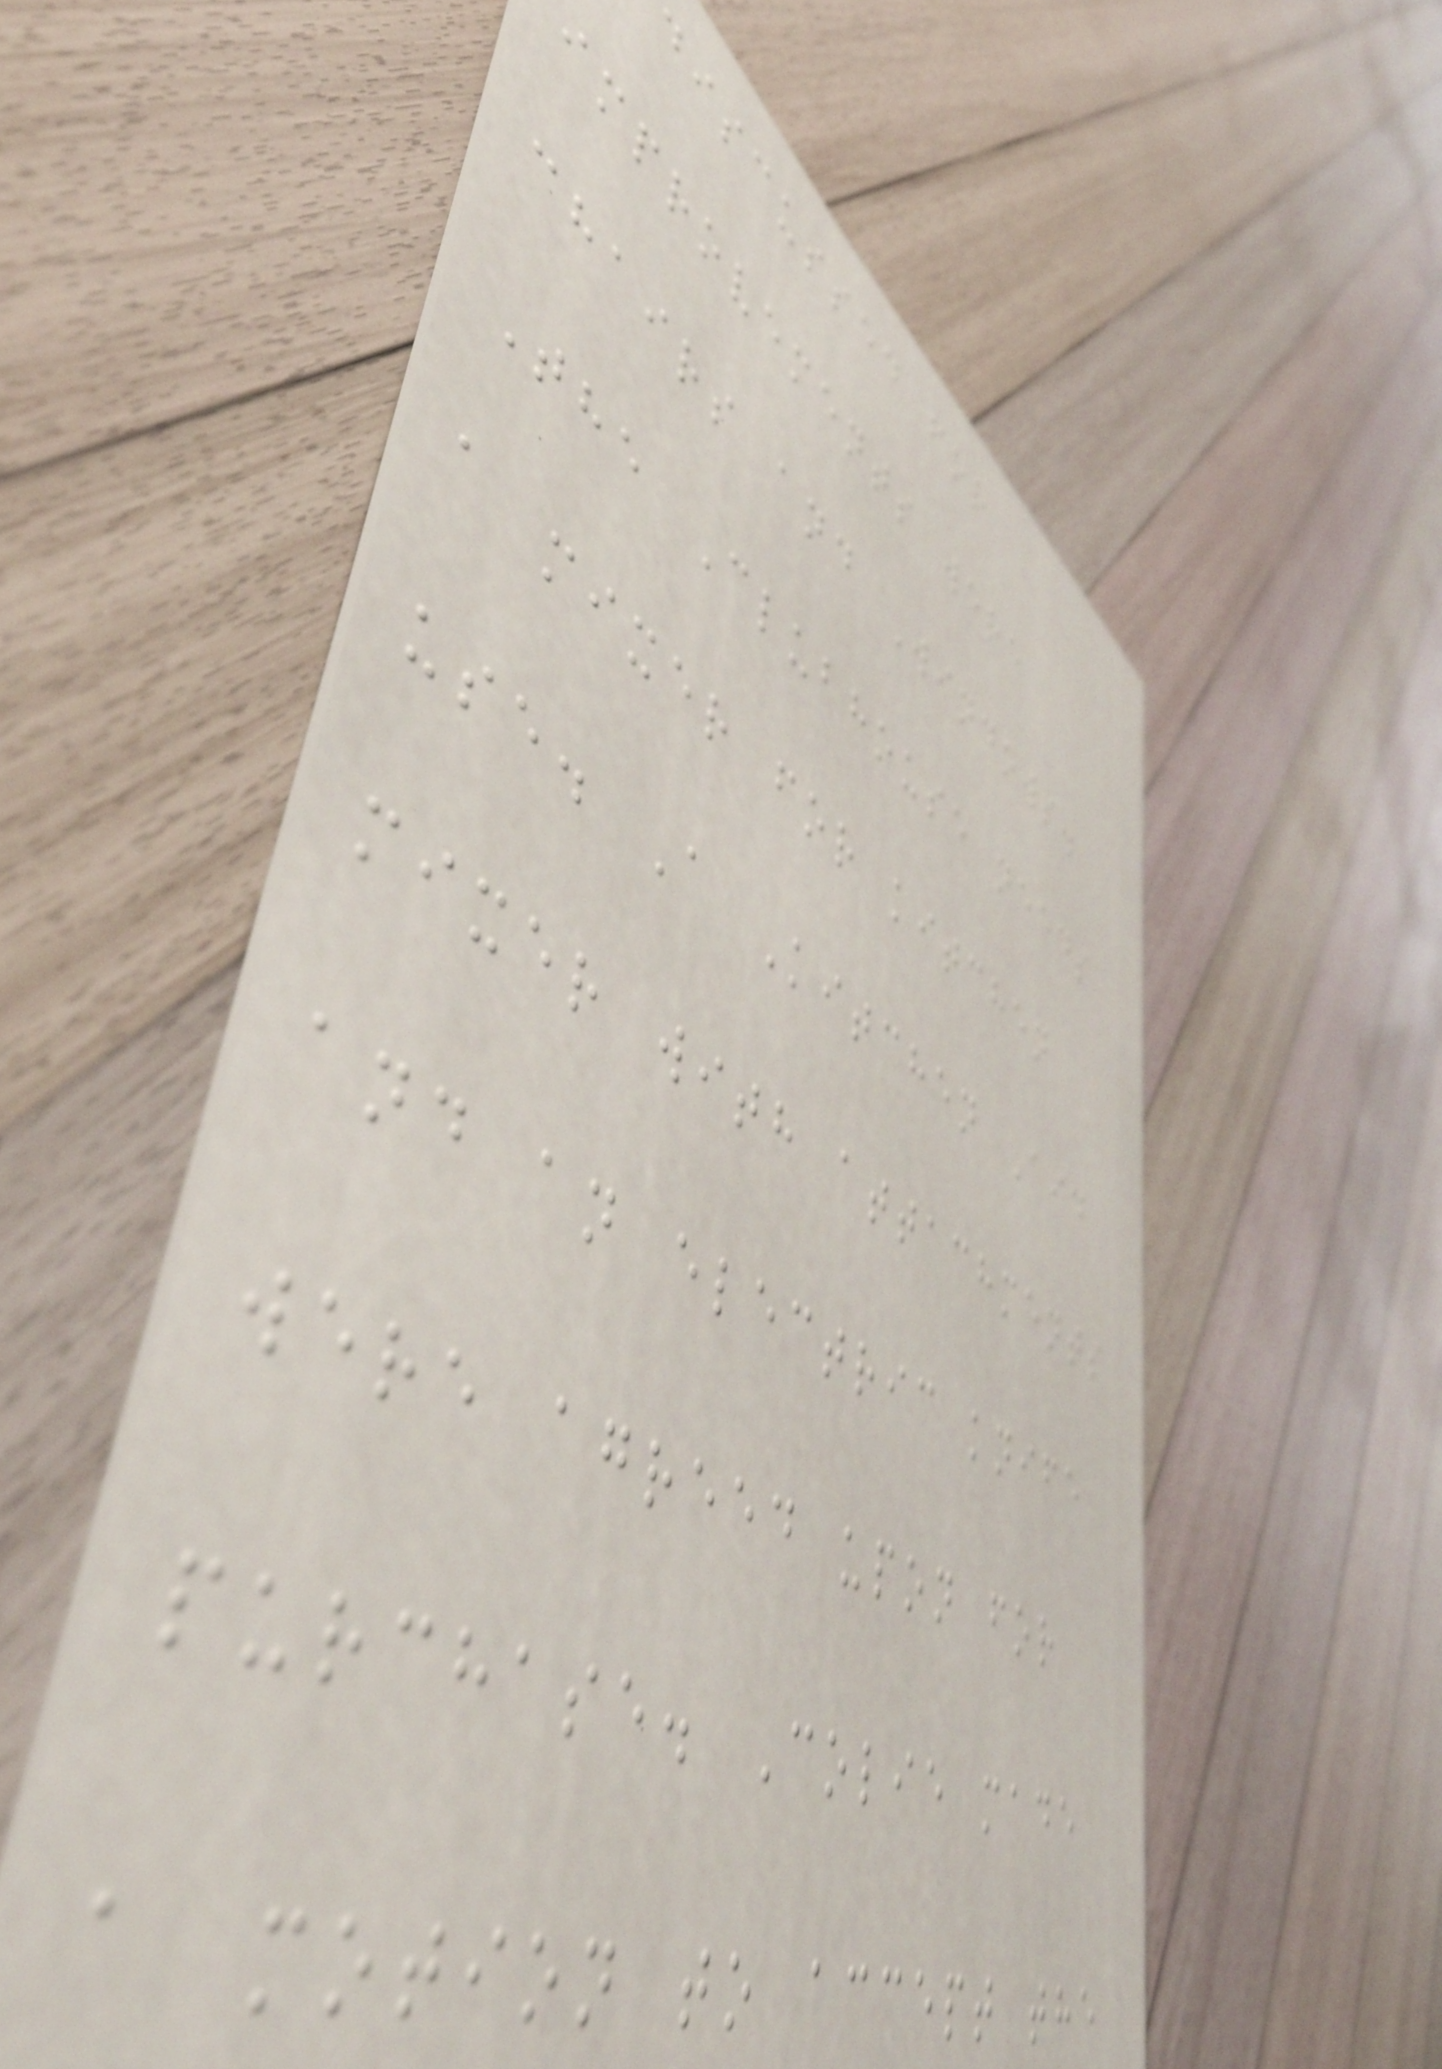discussed for
improvements were
chairs and Windows.
The Clubhouse needs
a mixer for kitchen
use. A Kitchen Aid
mixer with attachments
and an electric knife
were agreed upon for
purchase. Colie made
a motion to accept the
